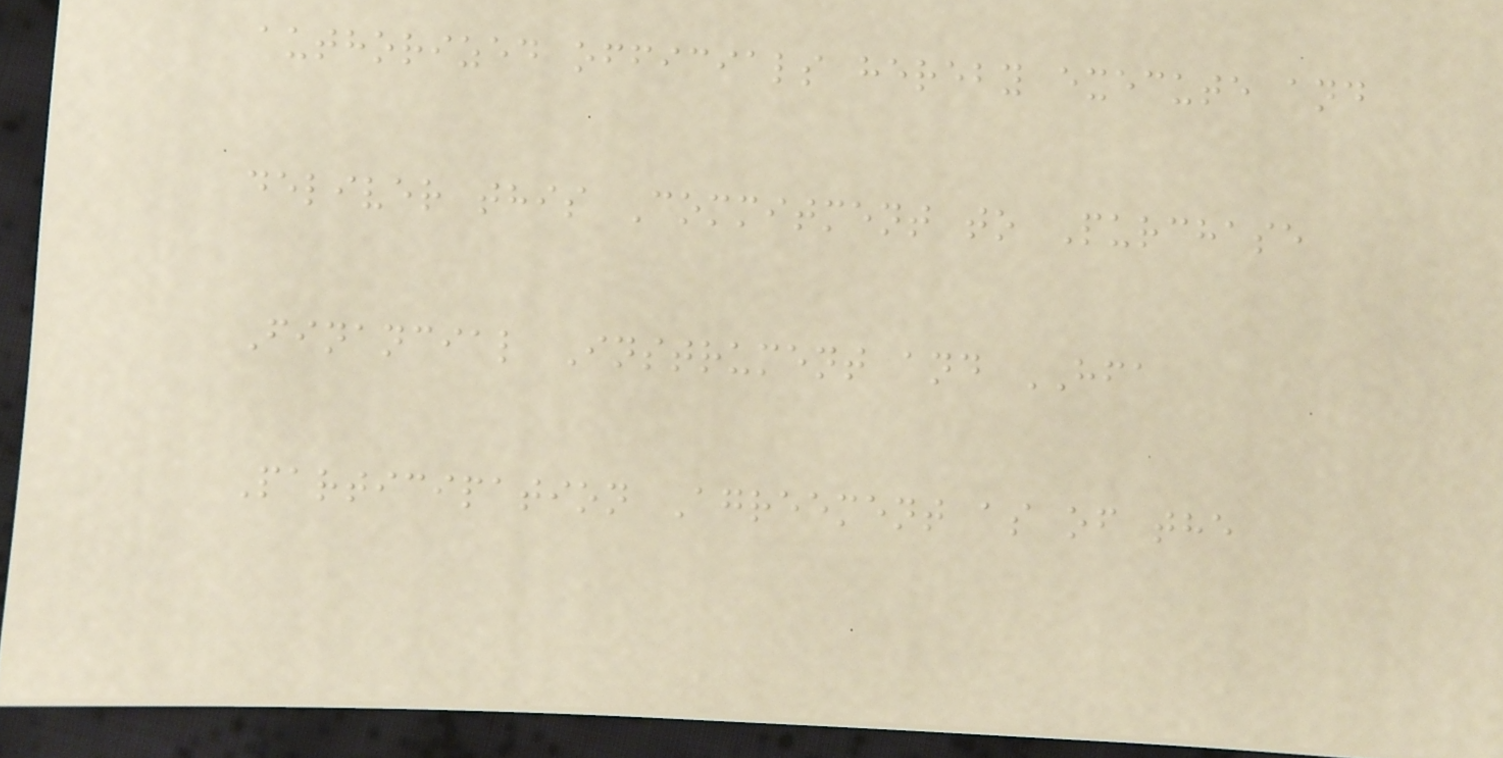authorized officials hereby execute and
deliver this Commitment to Purchase
Financial Instrument and HFA
Participation Agreement as of the
